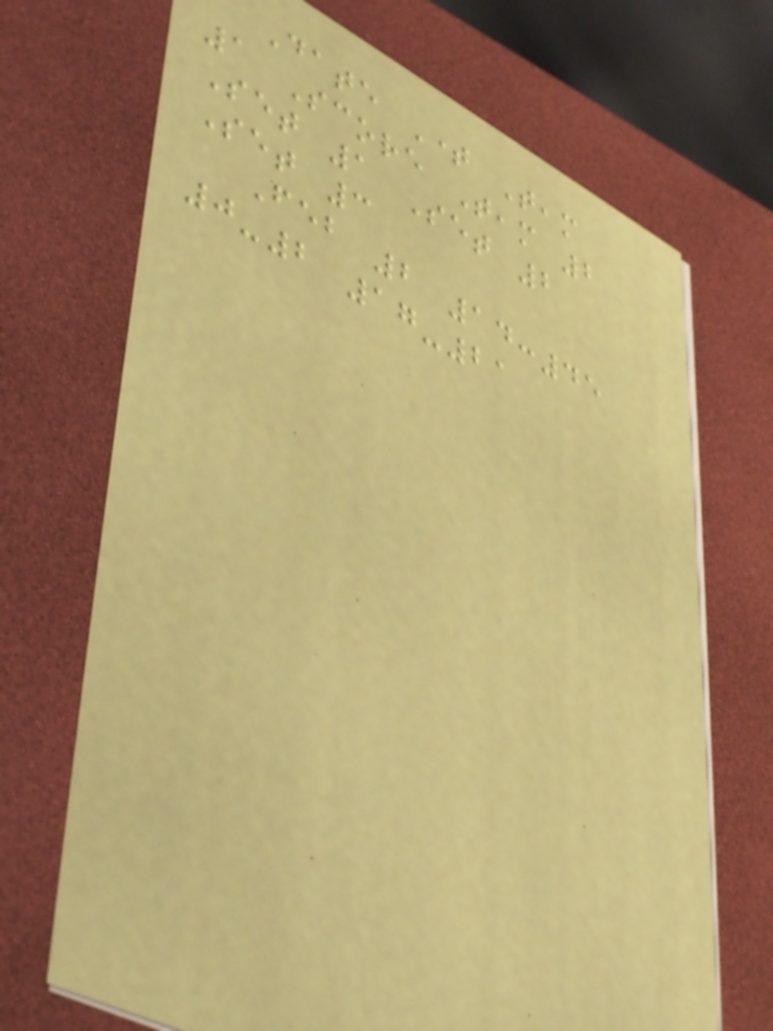Date Time Team
1 Score Team 2
Set 1 Set 2
Set 3
Feb 2 14:45
0-2 17-21
